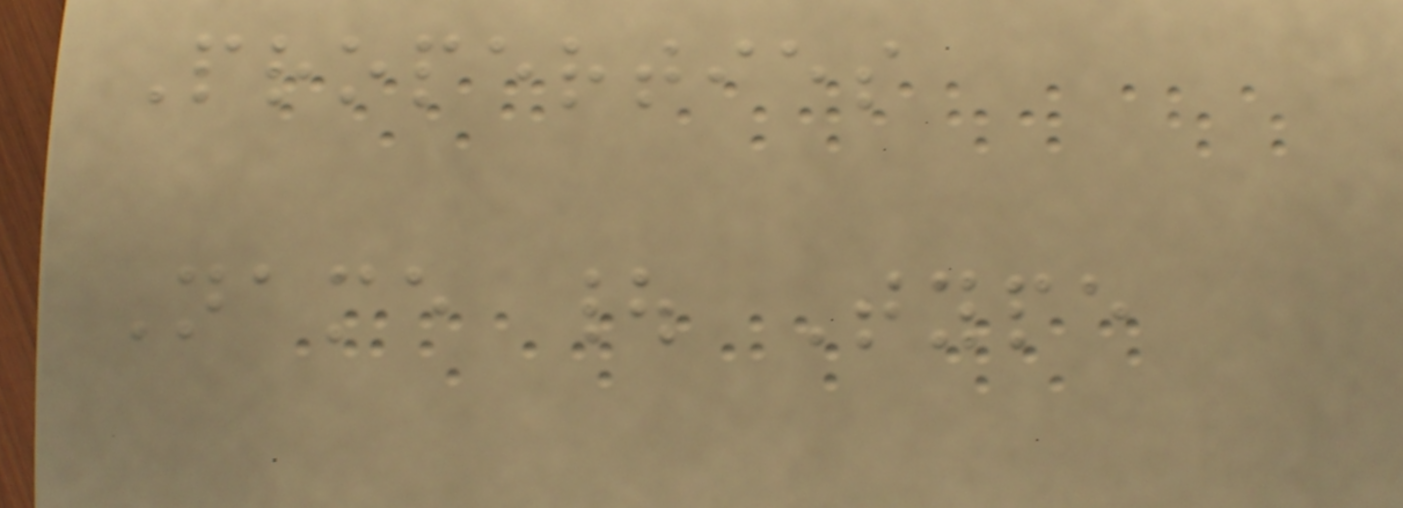Properties
Name | Type
